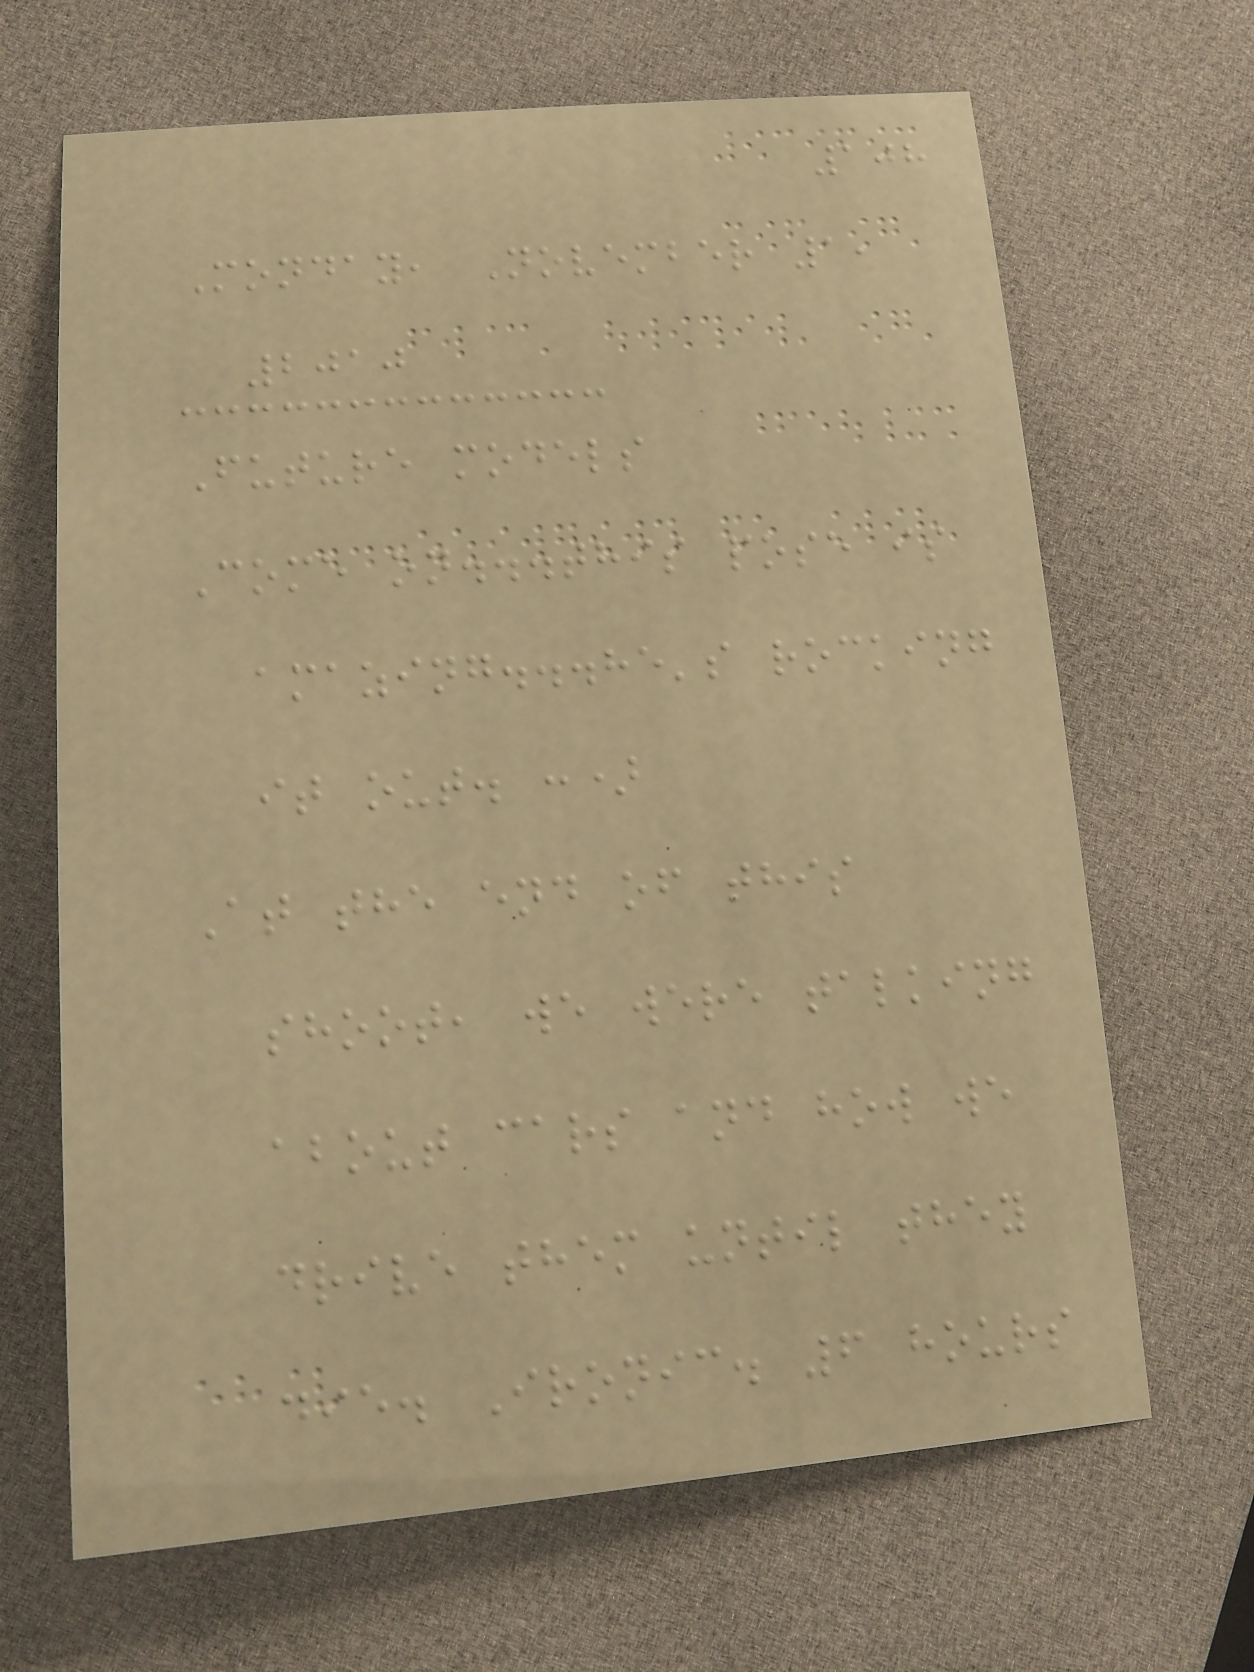108
Monday, November 1,
2010
Future models
Come on...this pose is
amazing...he's rocking
it out. :)
At the end of this
shoot, we were talking
about cars and how we
drive them until they
die. Ironic. 6 hours
